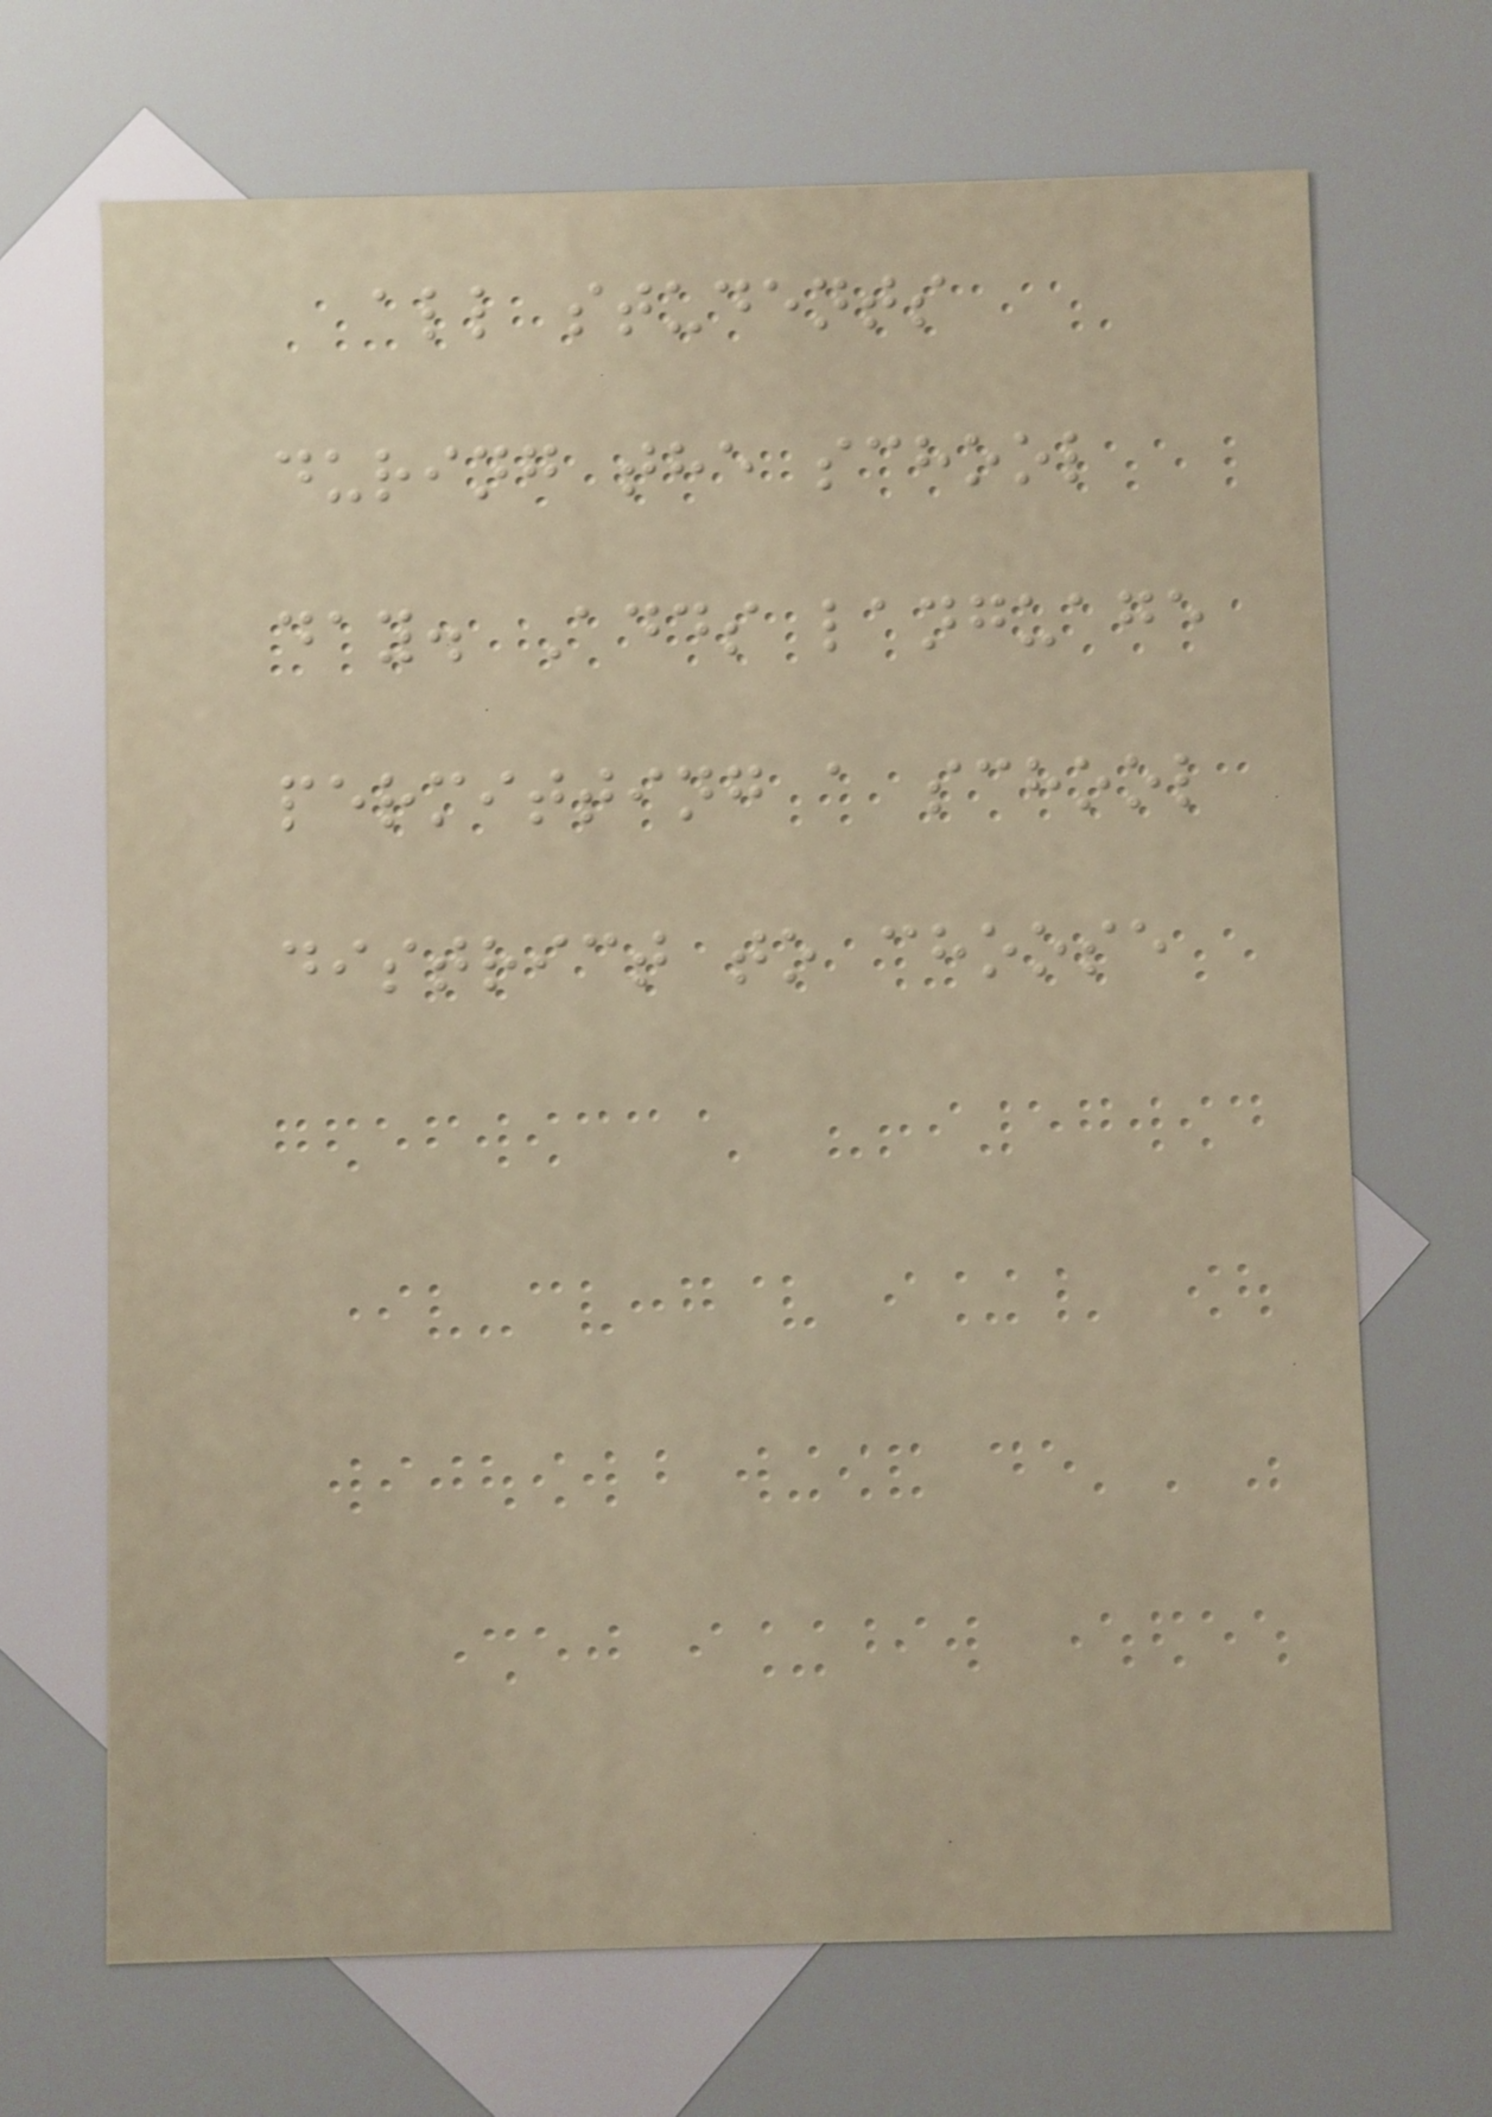all students
during the school
day. Adds language
permitting a school
district to choose
